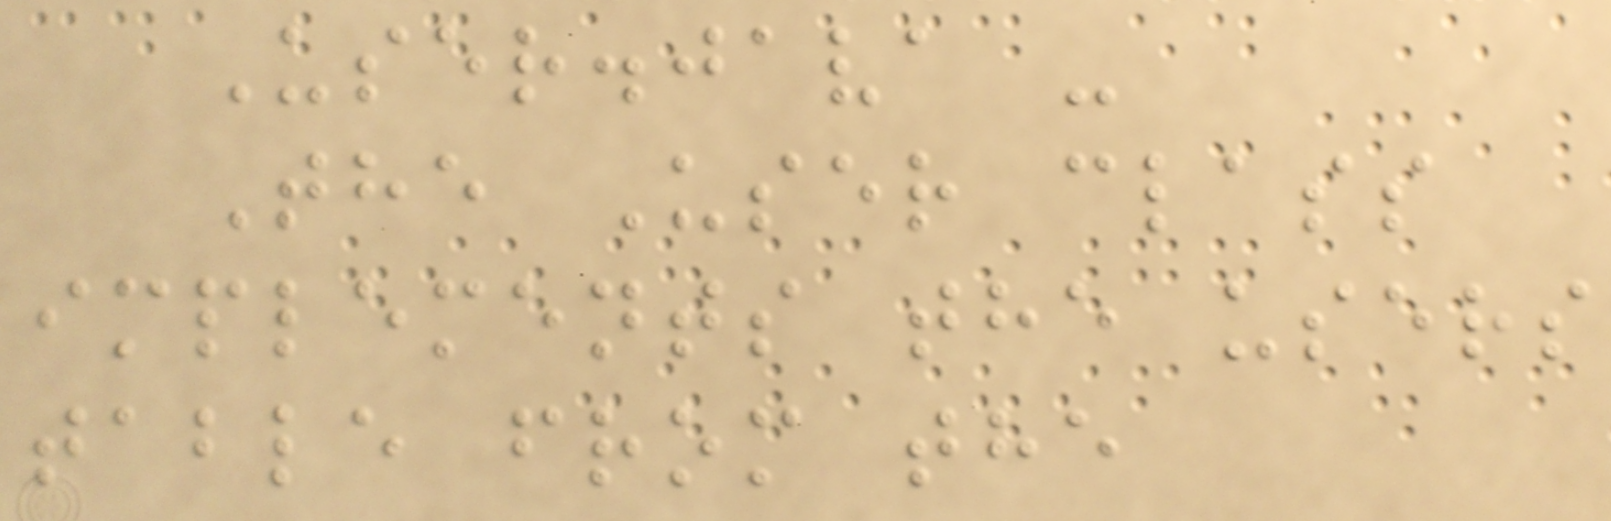User.java -
The User class
implements the users
table from the
